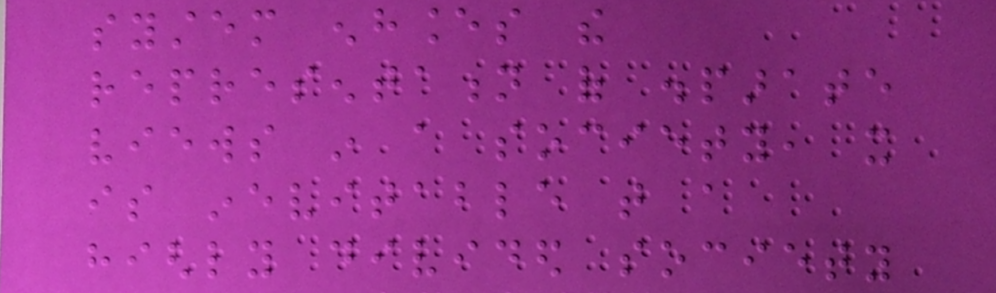system enhances the
representation of disparate
views in a society, it
is inevitable that a
highly divided society
